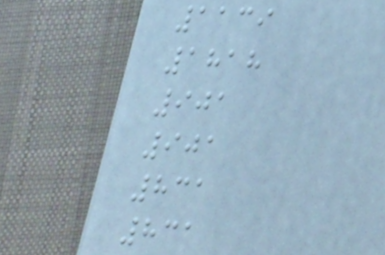1139
1818
901
901
831
831
